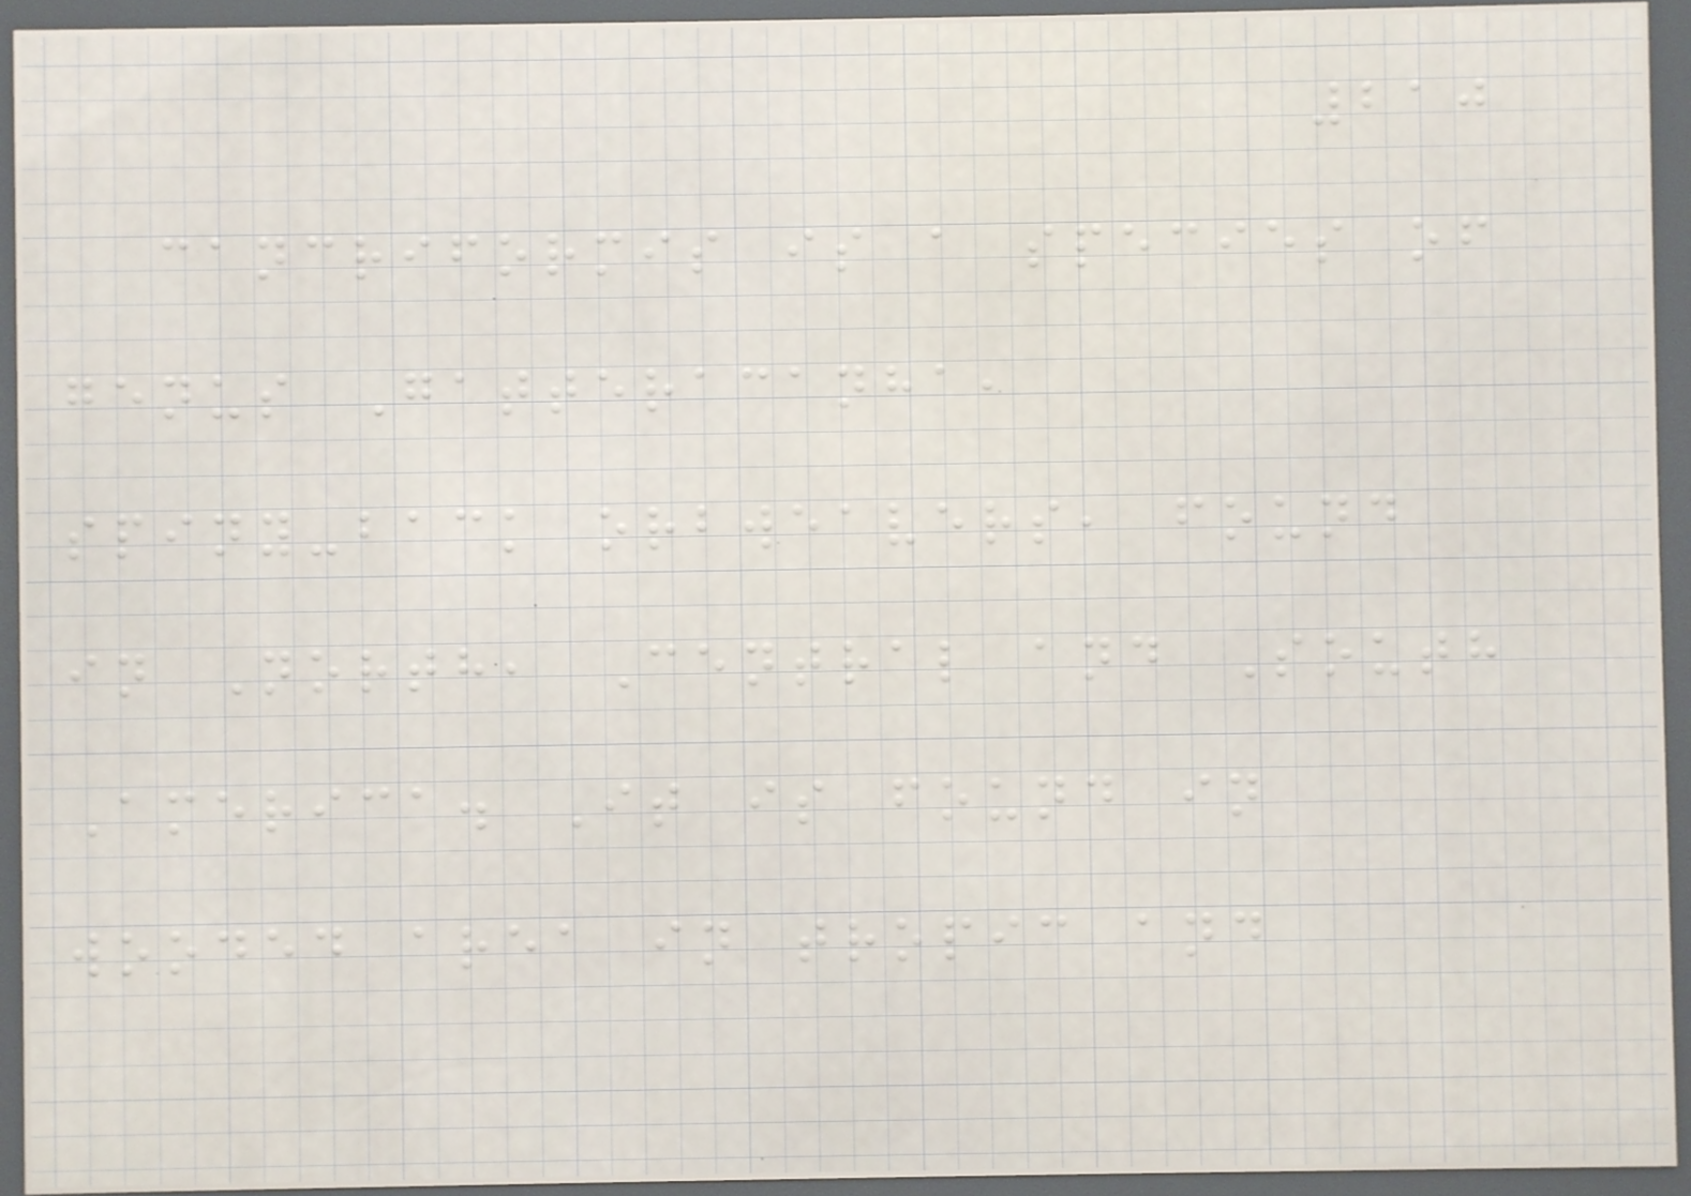210
cancriformis is a species of
genus Gatteracanha,
spiny-back orbweavers, found
in North, Central and South
America. It is found in
wooded area in tropic and
